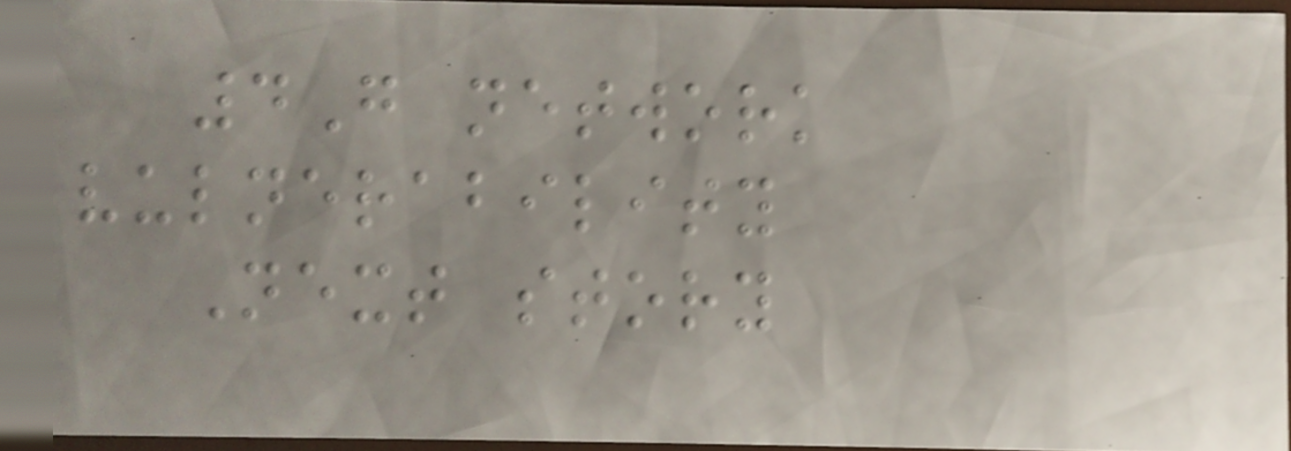4G network
vulnerability
Next story
